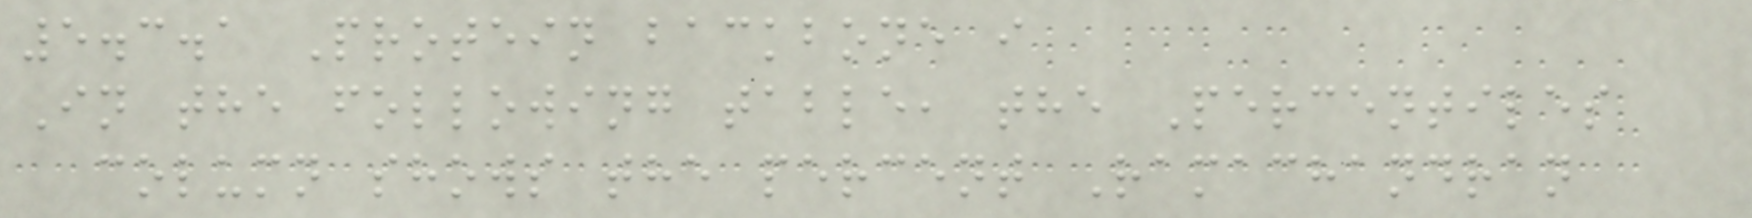5.3.1 Protein backbone i
In the following table, the Percentiles
column shows the percent Ramachandran
